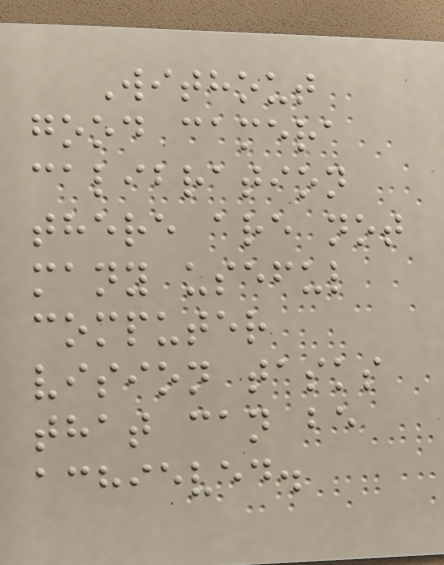Without
good camera
calibration
there are not
many useful
computer
vision tasks
that can be
achieved.
